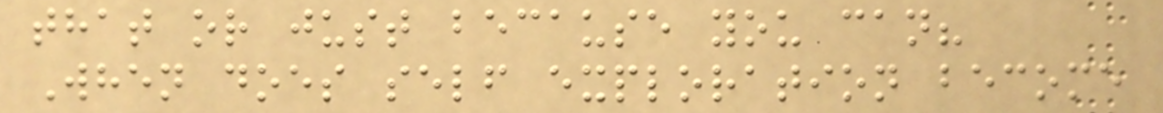that or just because you can?
When does self exploration become
